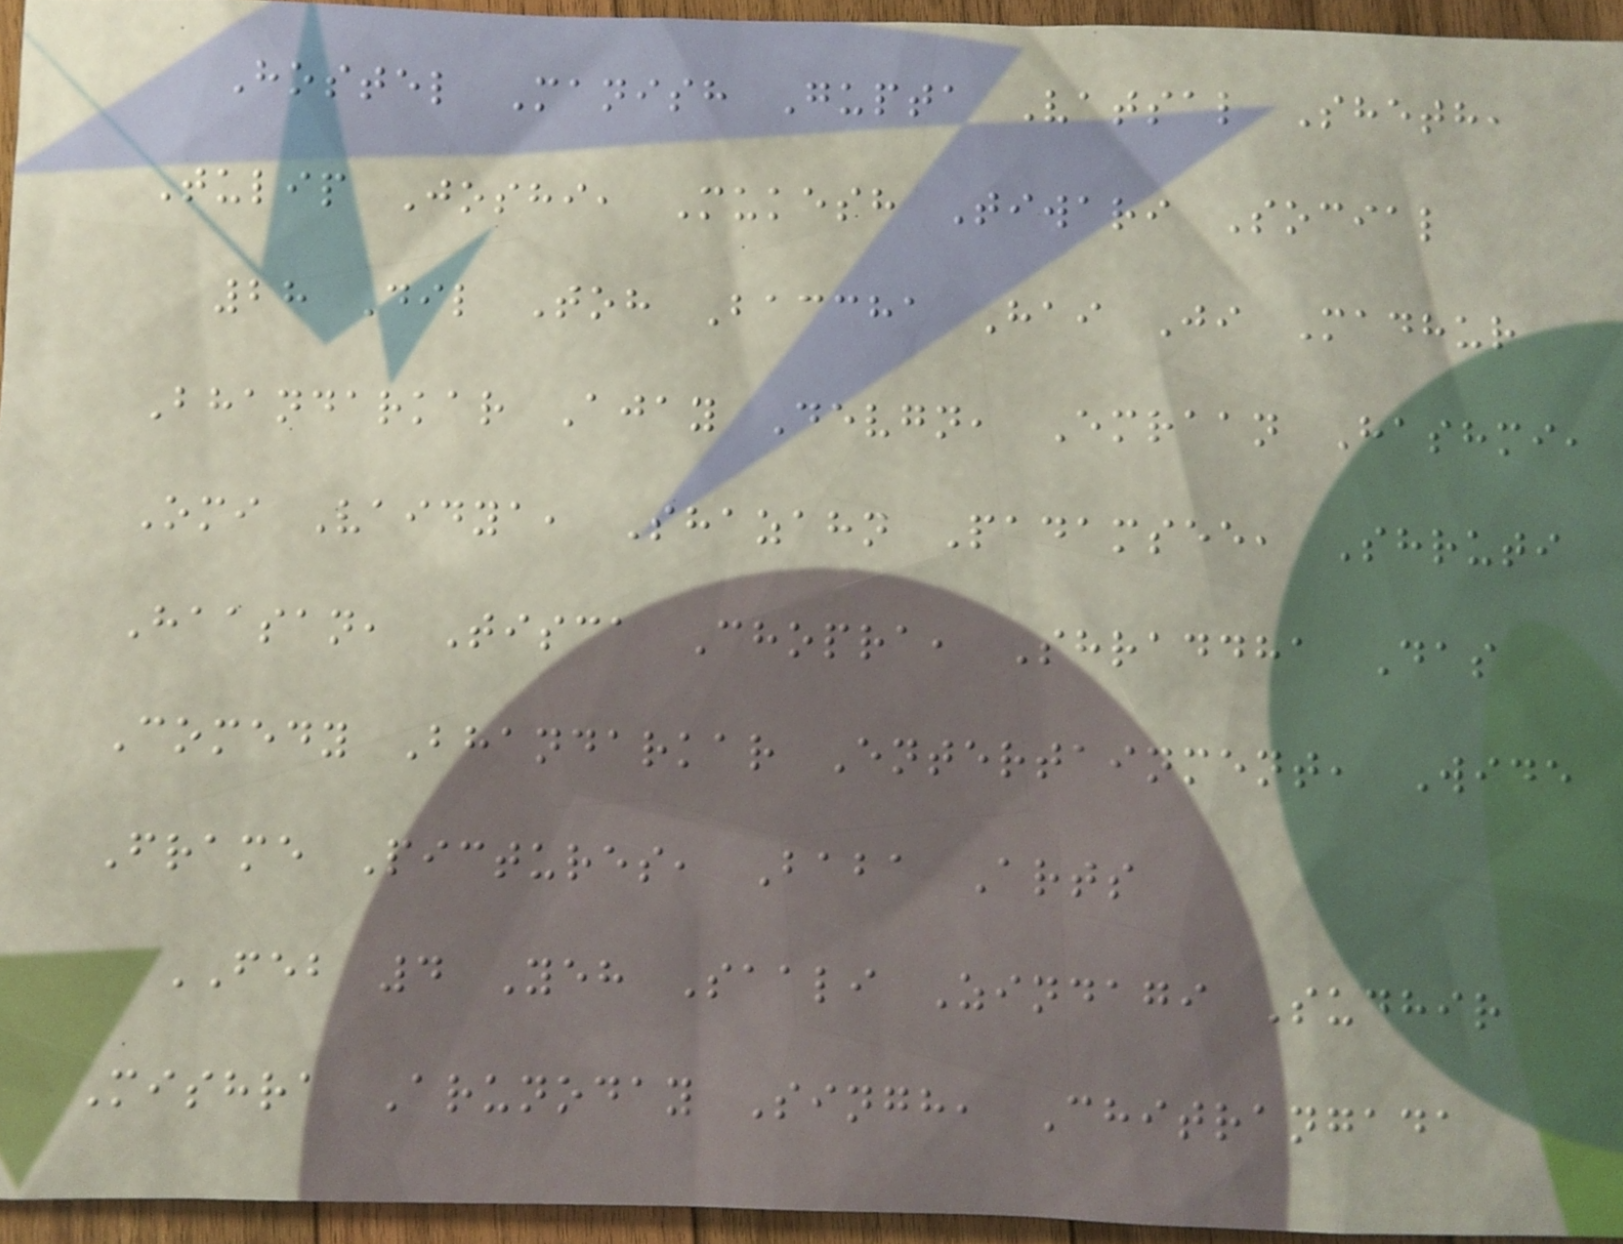Hostel Manish Gupta Vatsal Sheth,
Tulip Joshi, Mukesh Tiwari Social
28 Dil Toh Baccha Hai Ji Madhur
Bhandarkar Ajay Devgn, Emraan Hashmi,
Omi Vaidya, Shazahn Padamsee, Shruti
Haasan, Tisca Chopra, Shraddha Das
Comedy Bhandarkar Entertainment, Wide
Frame Pictures, Baba Arts
FEB 4 Yeh Saali Zindagi Sudhir
Mishra Arunoday Singh, Chitrangada
